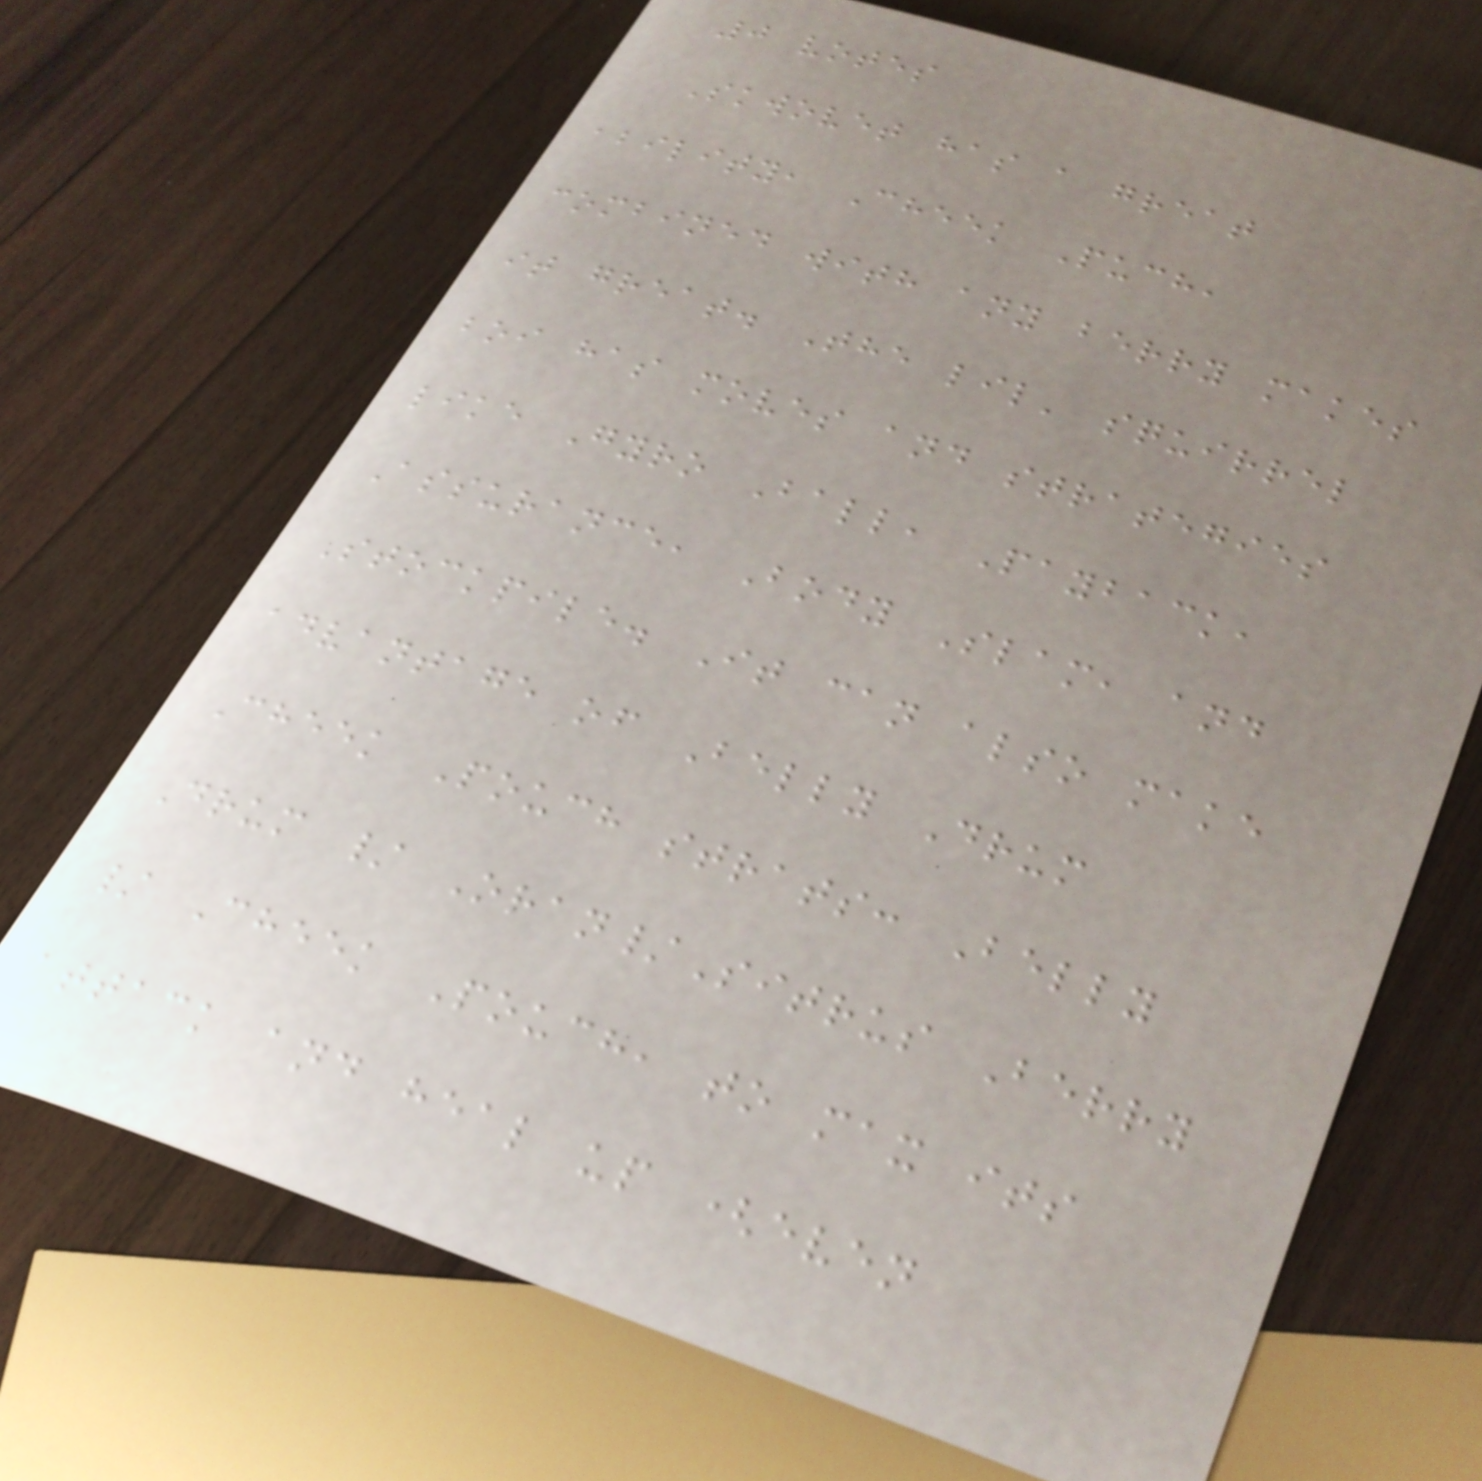0 votes
Skwovet has a great
ability, Cheek Puch,
combined with any berry makes
it great. The lil' squirrel
boi has moves and strategies
like Gyro Ball, Payback,
Assurance, Body Slam, and
Stockpile. It can also make
advantage of Belly Drum
Cheek Pouch strats: Belly
Drum / Oran/Sitrus Berry
/ Cheek Pouch, to max its
attack and heal up (even
